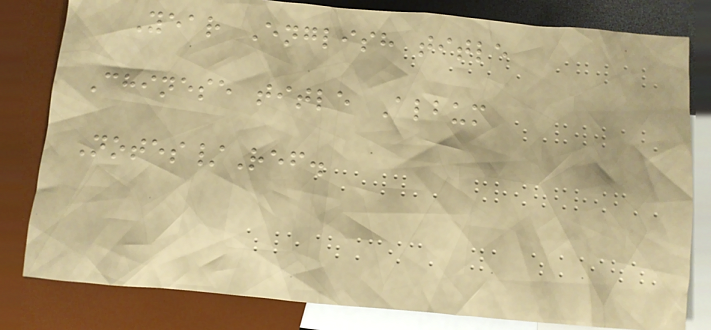Year English title
Chinese title Album
Notes/Ref.
